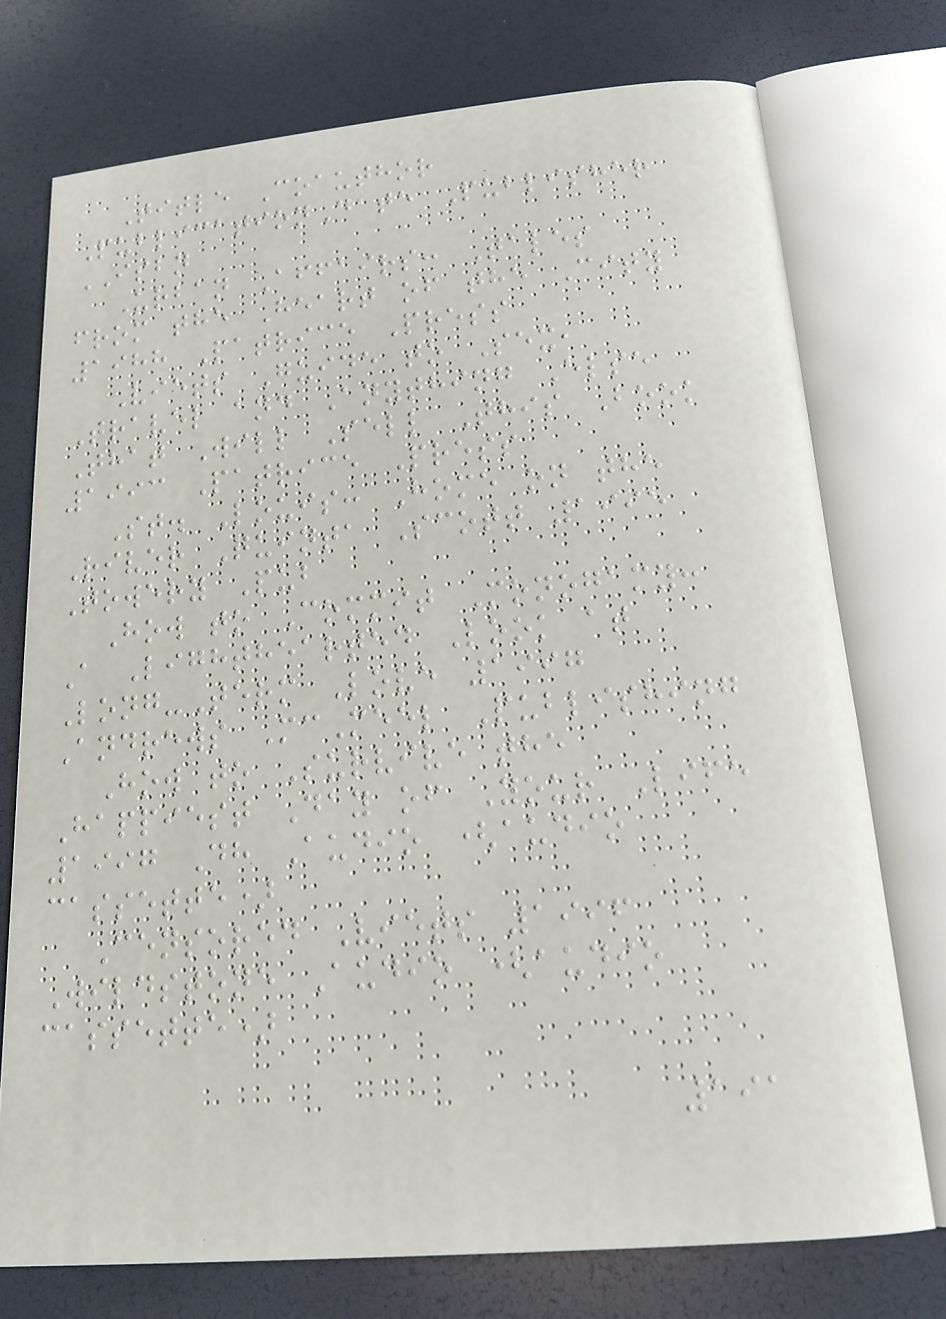Title Coauthor
PublicationDate Publisher
ISBN
Urban Affairs: Tales
from the Heart of the City
1988 Patrice Press
Viets Guide to Sex,
Travel and Anything Else
That Will Sell This Book
1993 Patrice Press
St. Louis: Home on the
River Quinta Scott 1995
Towery Pub
How to Commit Monogamy:
A Lighthearted Look at
Long-Term Love 1997
Andrews McMeel Publishing
How to Survive the
Happiest Day of Your Life
1997 Dh Audio (audio
cassette)
Censored Viets 1996
Wildstone Audio (audio
cassette)
191
